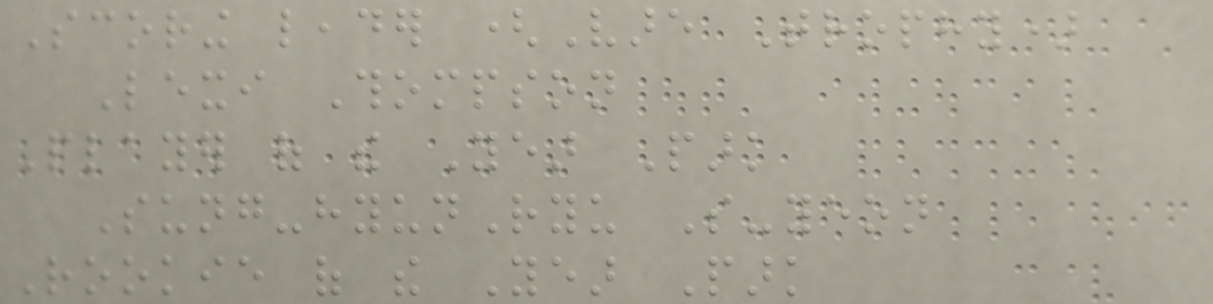Scoring leader (Vare Trophy)
Lexi Thompson
Player of the Year Park
Sung-hyunRyu So-yeon
Rookie of the Year Park
